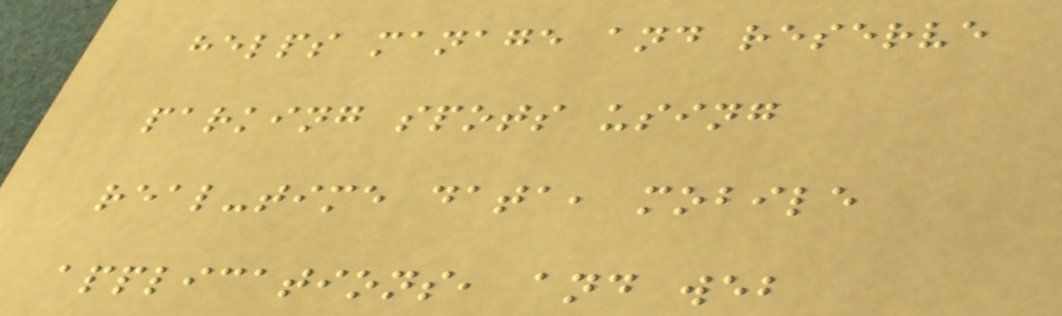helps manage and reserve
parking spots using
real-time data, mobile
applications, and web
